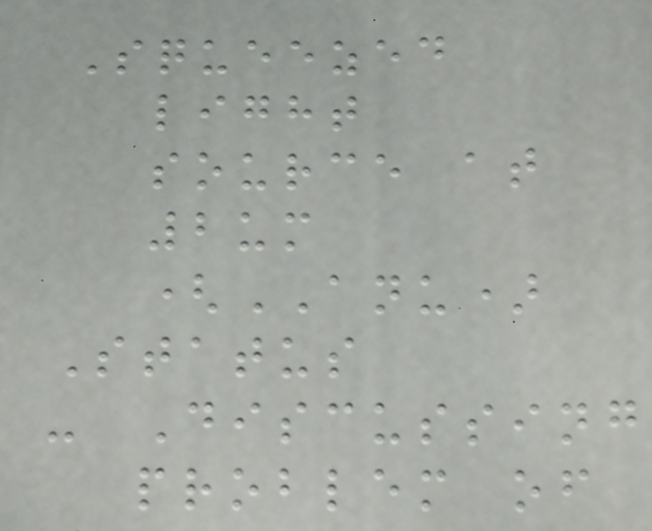Squeezed
light
source at
2um
(ANU)
Status
- Discussing
problem of
